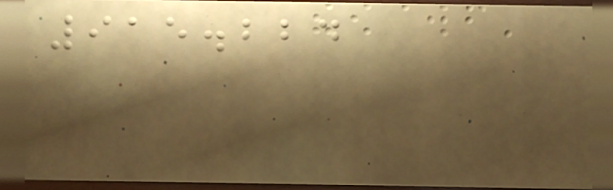915.224
